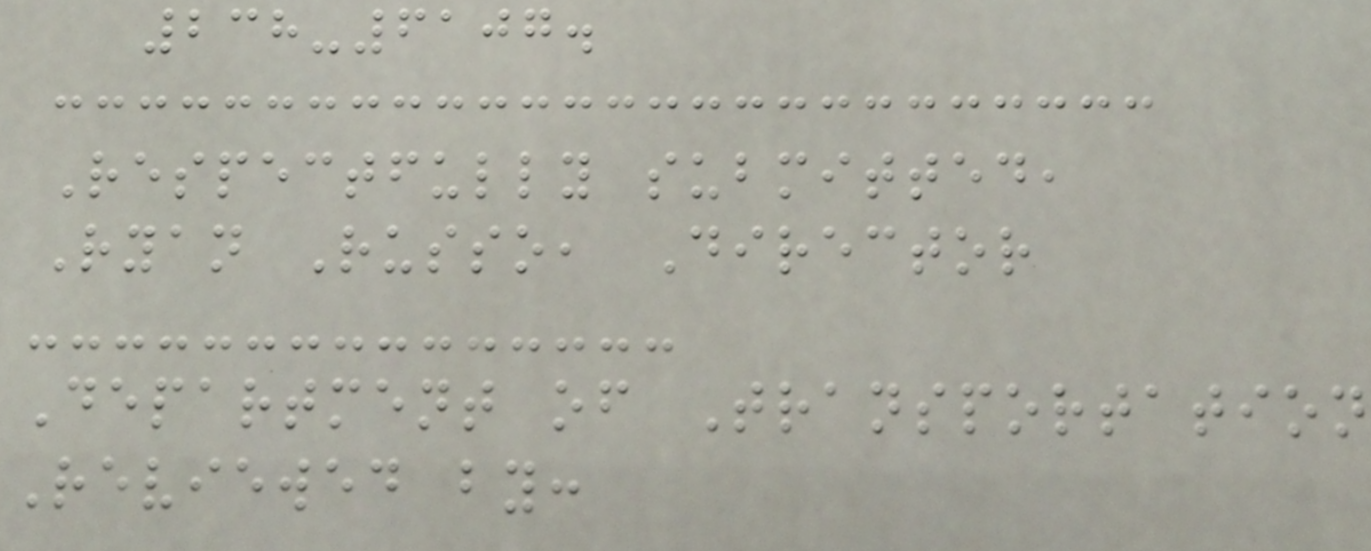238-6107.
Respectfully submitted,
Ryan Russo, Director
Department of Transportation
Reviewed by:
